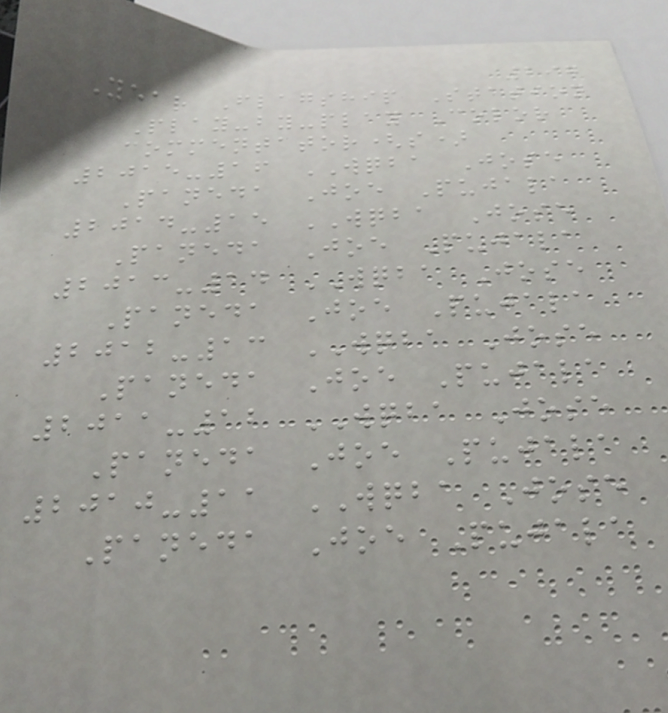297
Year Flagship Station
Play-by-play Color
commentator(s)
2015-16 WQBA Jose
Paneda Joe Pujala
2014-15 WQBA Jose
Paneda Joe Pujala
2013-14 WQBA Jose
Paneda Joe Pujala
2012-13 WQBA Jose
Paneda Joe Pujala
2011-12 WQBA Jose
Paneda Joe Pujala
2010-11 WQBA Jose
Paneda Joe Pujala
